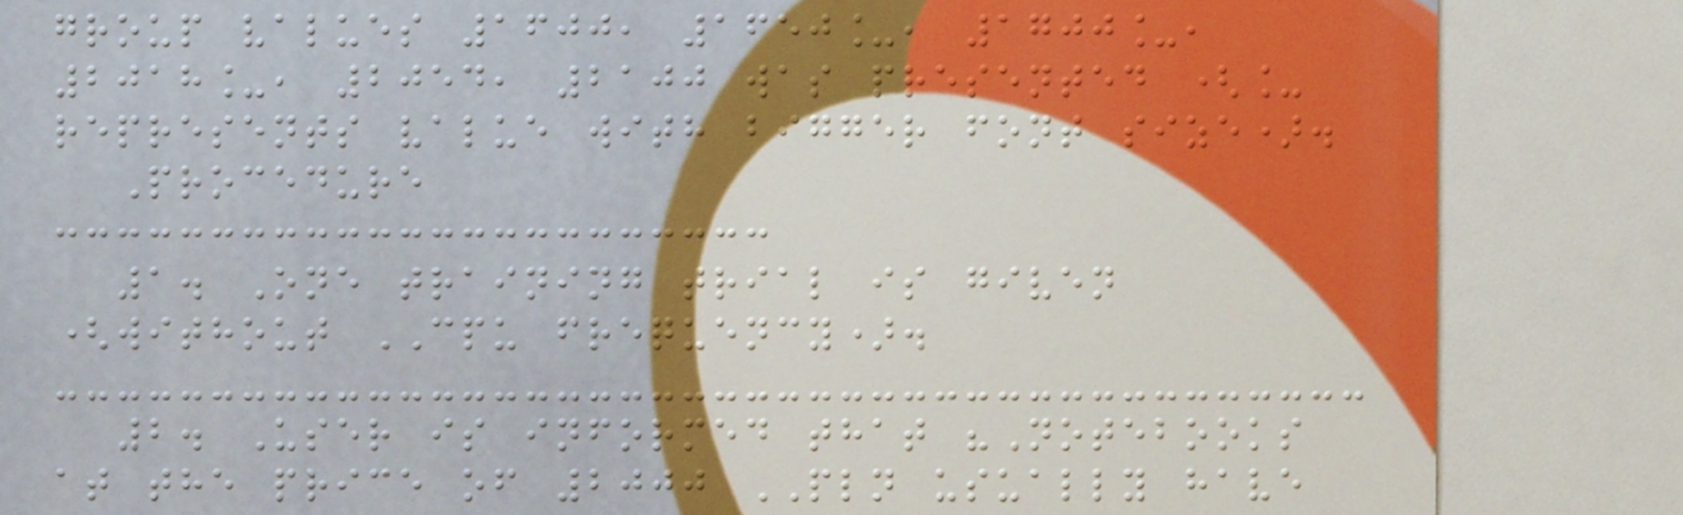group values 1600, 1650_, 1700_,
2018_, 2054, 2100 was presented (_
represents value with bigger font size).
Procedure
1. One training trial is given
(without CPU frequency).
2. User is informed that "Notebooks
at the price of 2000 PLN usually have
